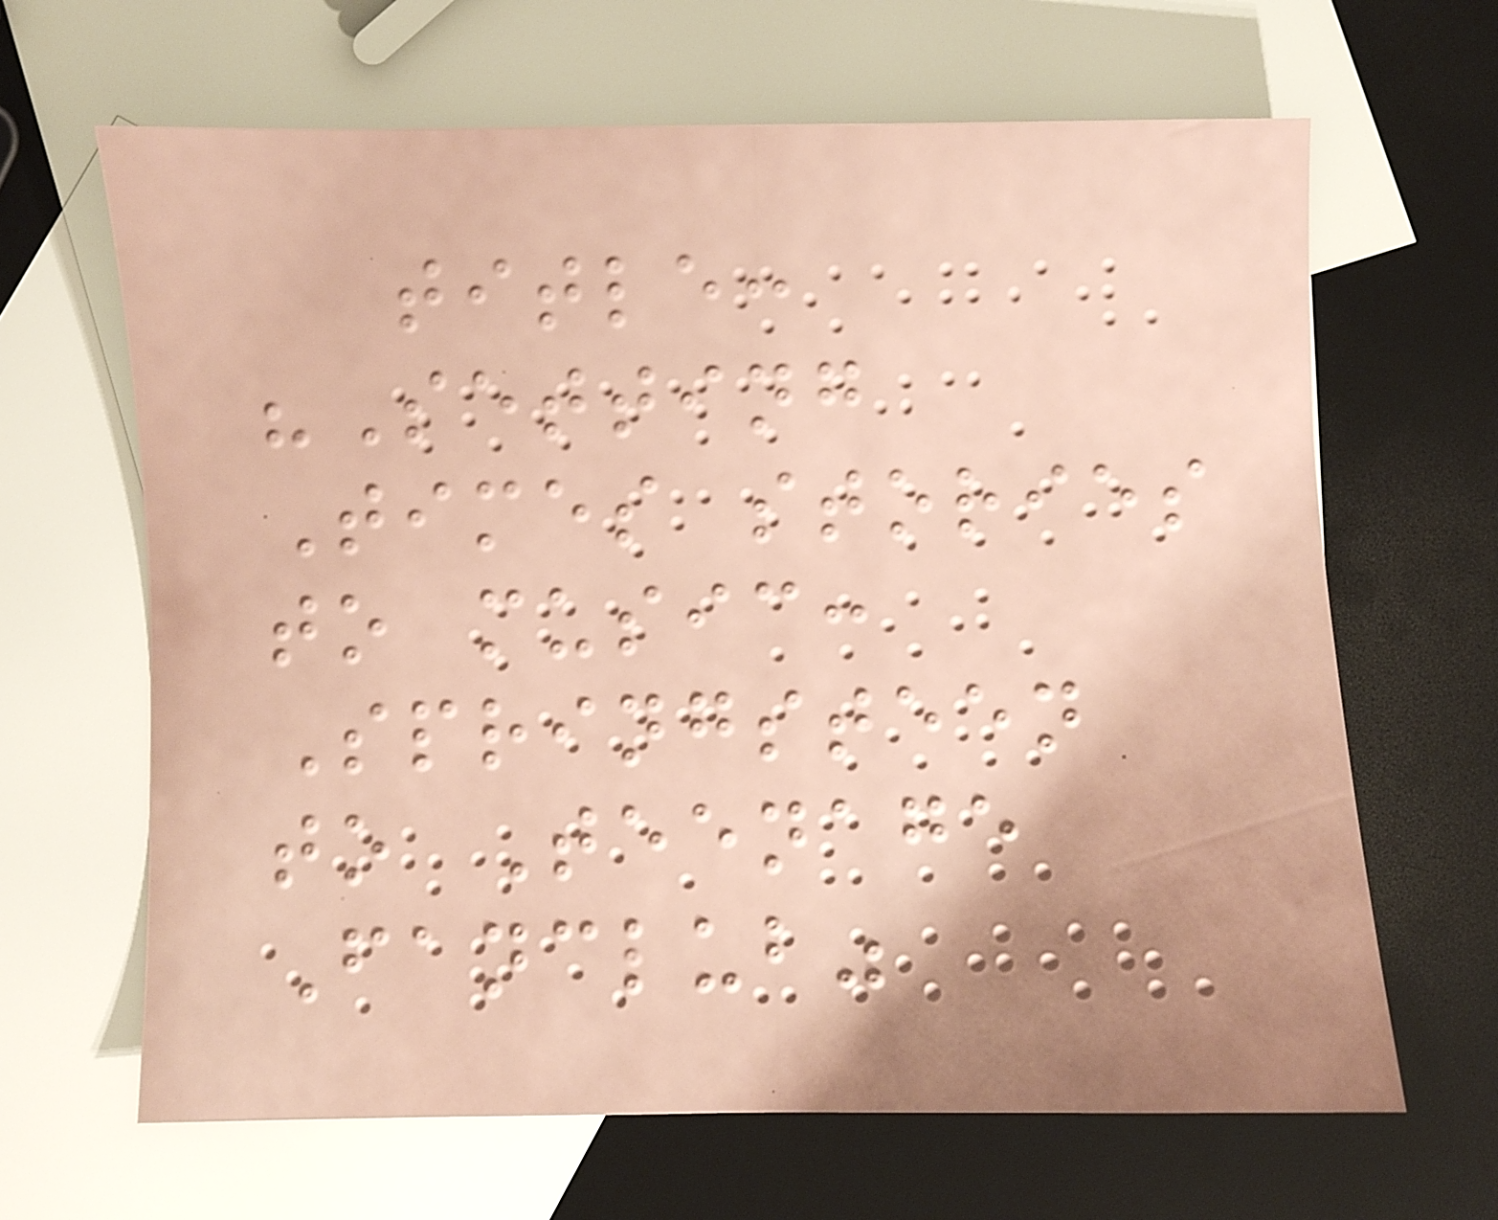title:
"Setting
Times stories
to music:
Springsteen
to Teenage
Fanclub"
